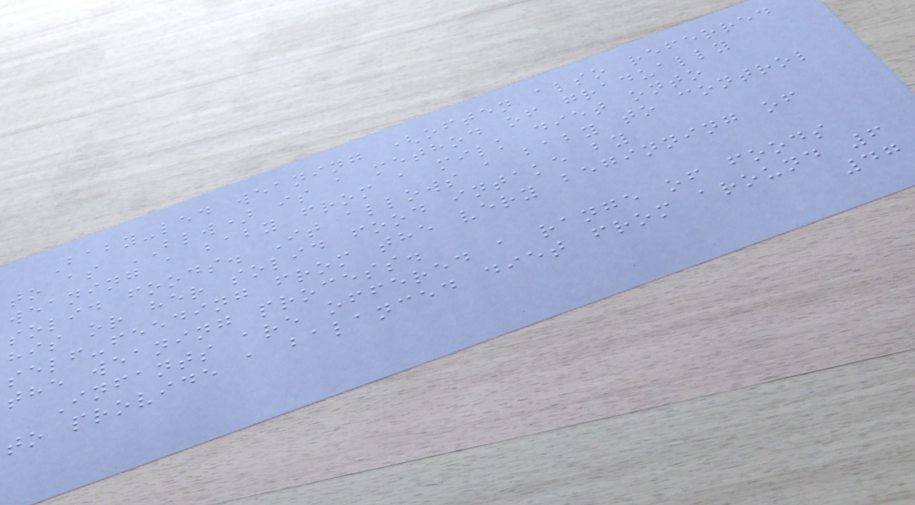Baby-led weaning (often also referred
to as BLW) is a method of gradually
weaning a baby from a milk diet onto
solid foods. It allows a baby to control
his or her solid food intake by
self-feeding from the very beginning of
the weaning process.
Infants are offered a range of foods
to provide a balanced diet from around 6
47
